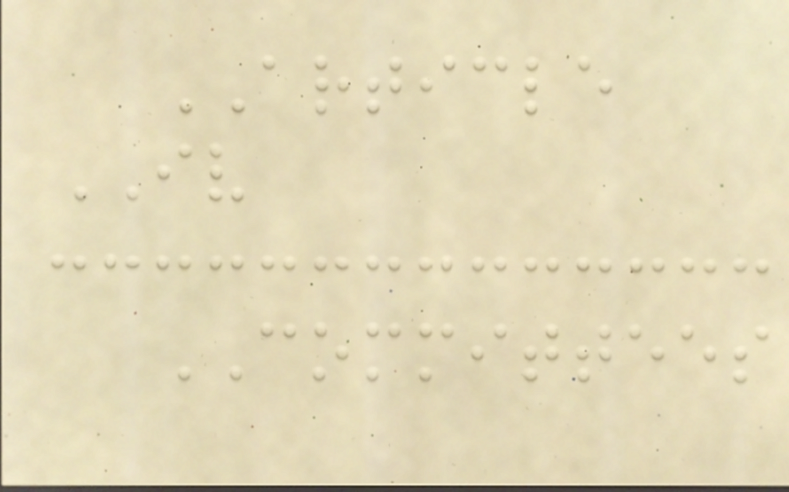ARTICLE
IV
COMMITTEES
